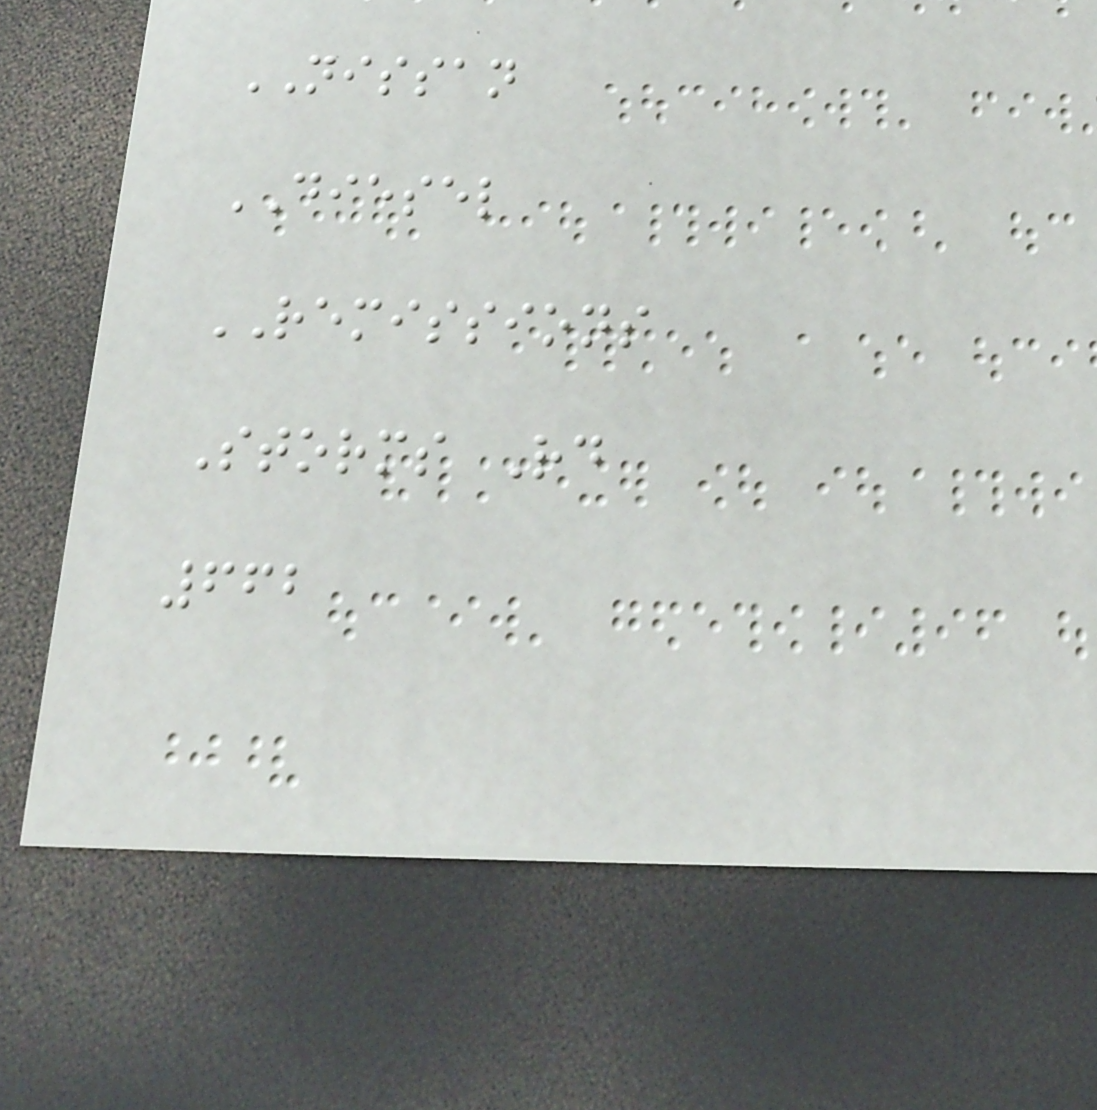NISSAN
DIESEL
REMISSIONS
Storms Rd
662
